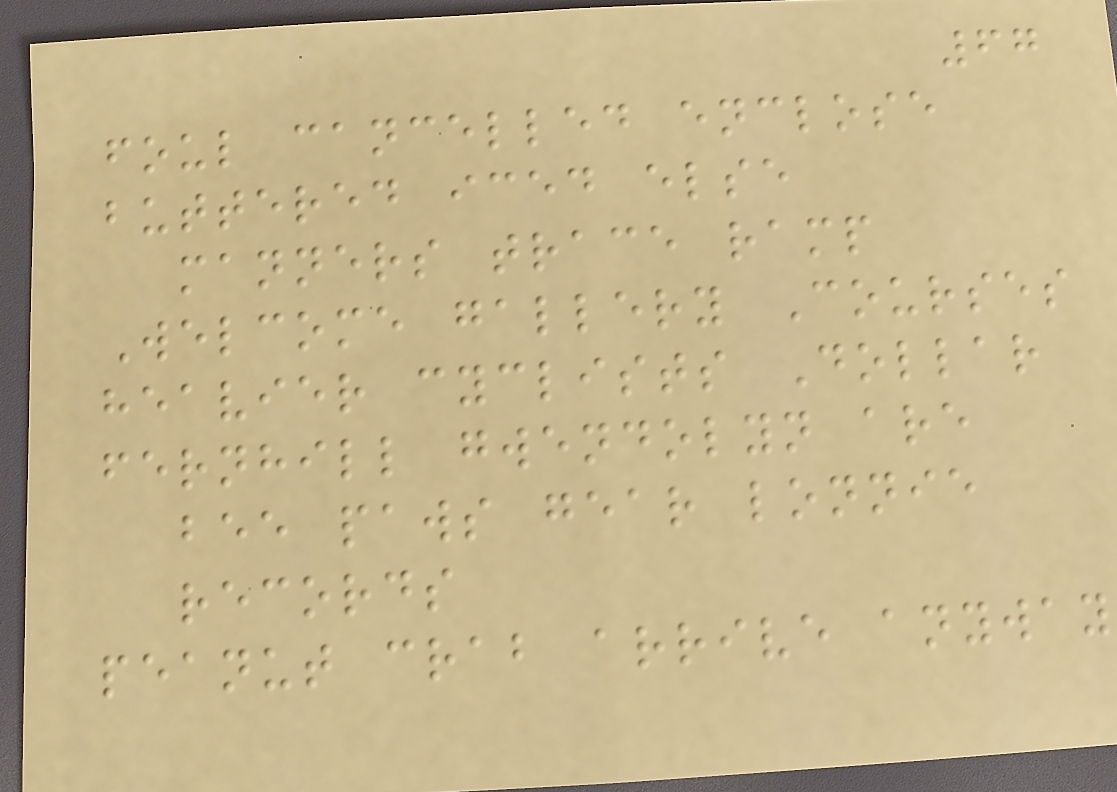67
foul cancelled enclose
buttered iced else
manners trace ramp
Welcome gallery Courses
heavier cyclists Dollar
fernhill gwendolyn are
bee paws gear lonnie
records
peanut crab arrive anyway
